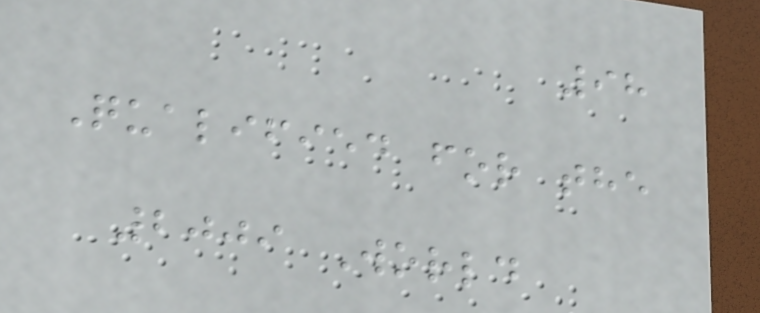98
Qualified for the
2009 World
